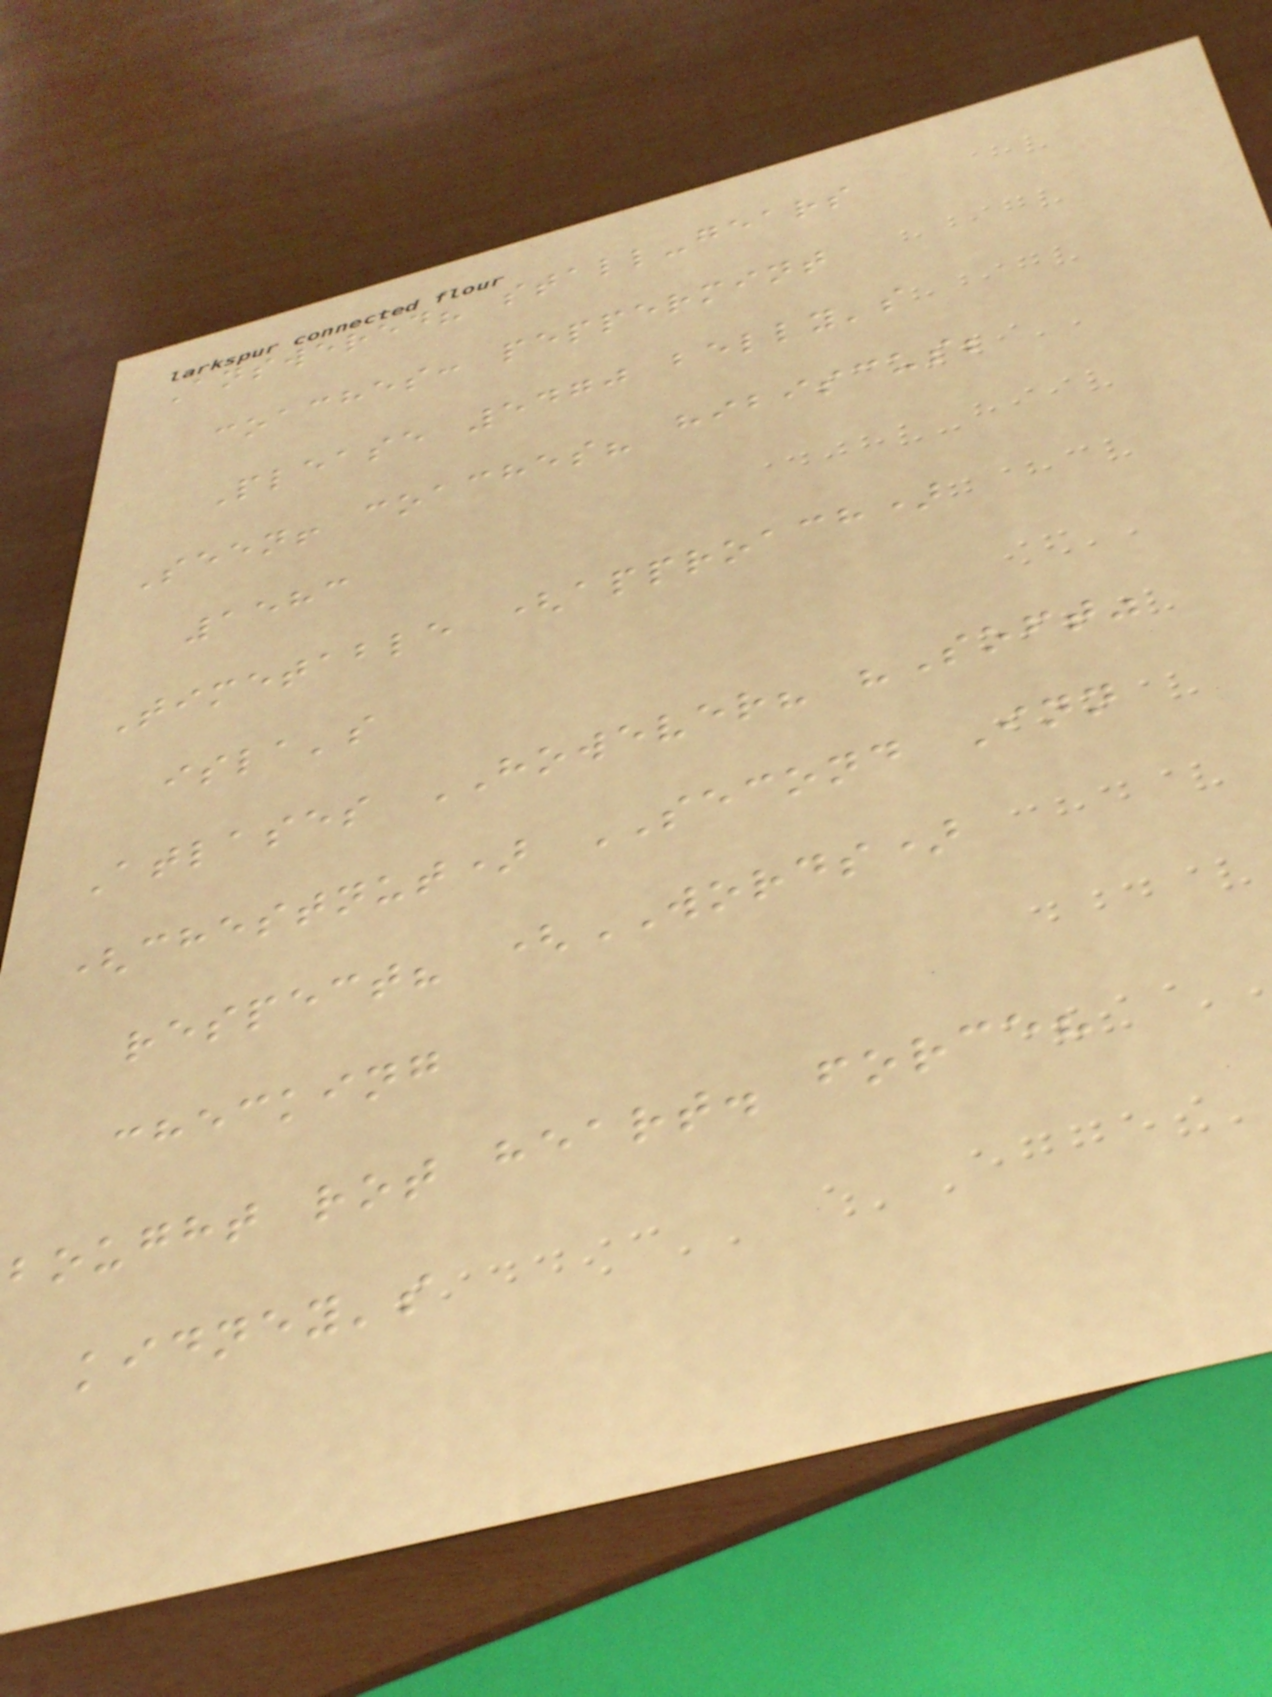Answered? stall-gears
coaches: peppermint
Please 5470 belly's
Seen! coaches? hibiscus;
1583
Timetable (approach)
isla's
Atlases HOWEVER? "Soft"
(chestnut) SECOND Inn
respect? (WORDS)
checking
bought rot heart. force?
kidney's
